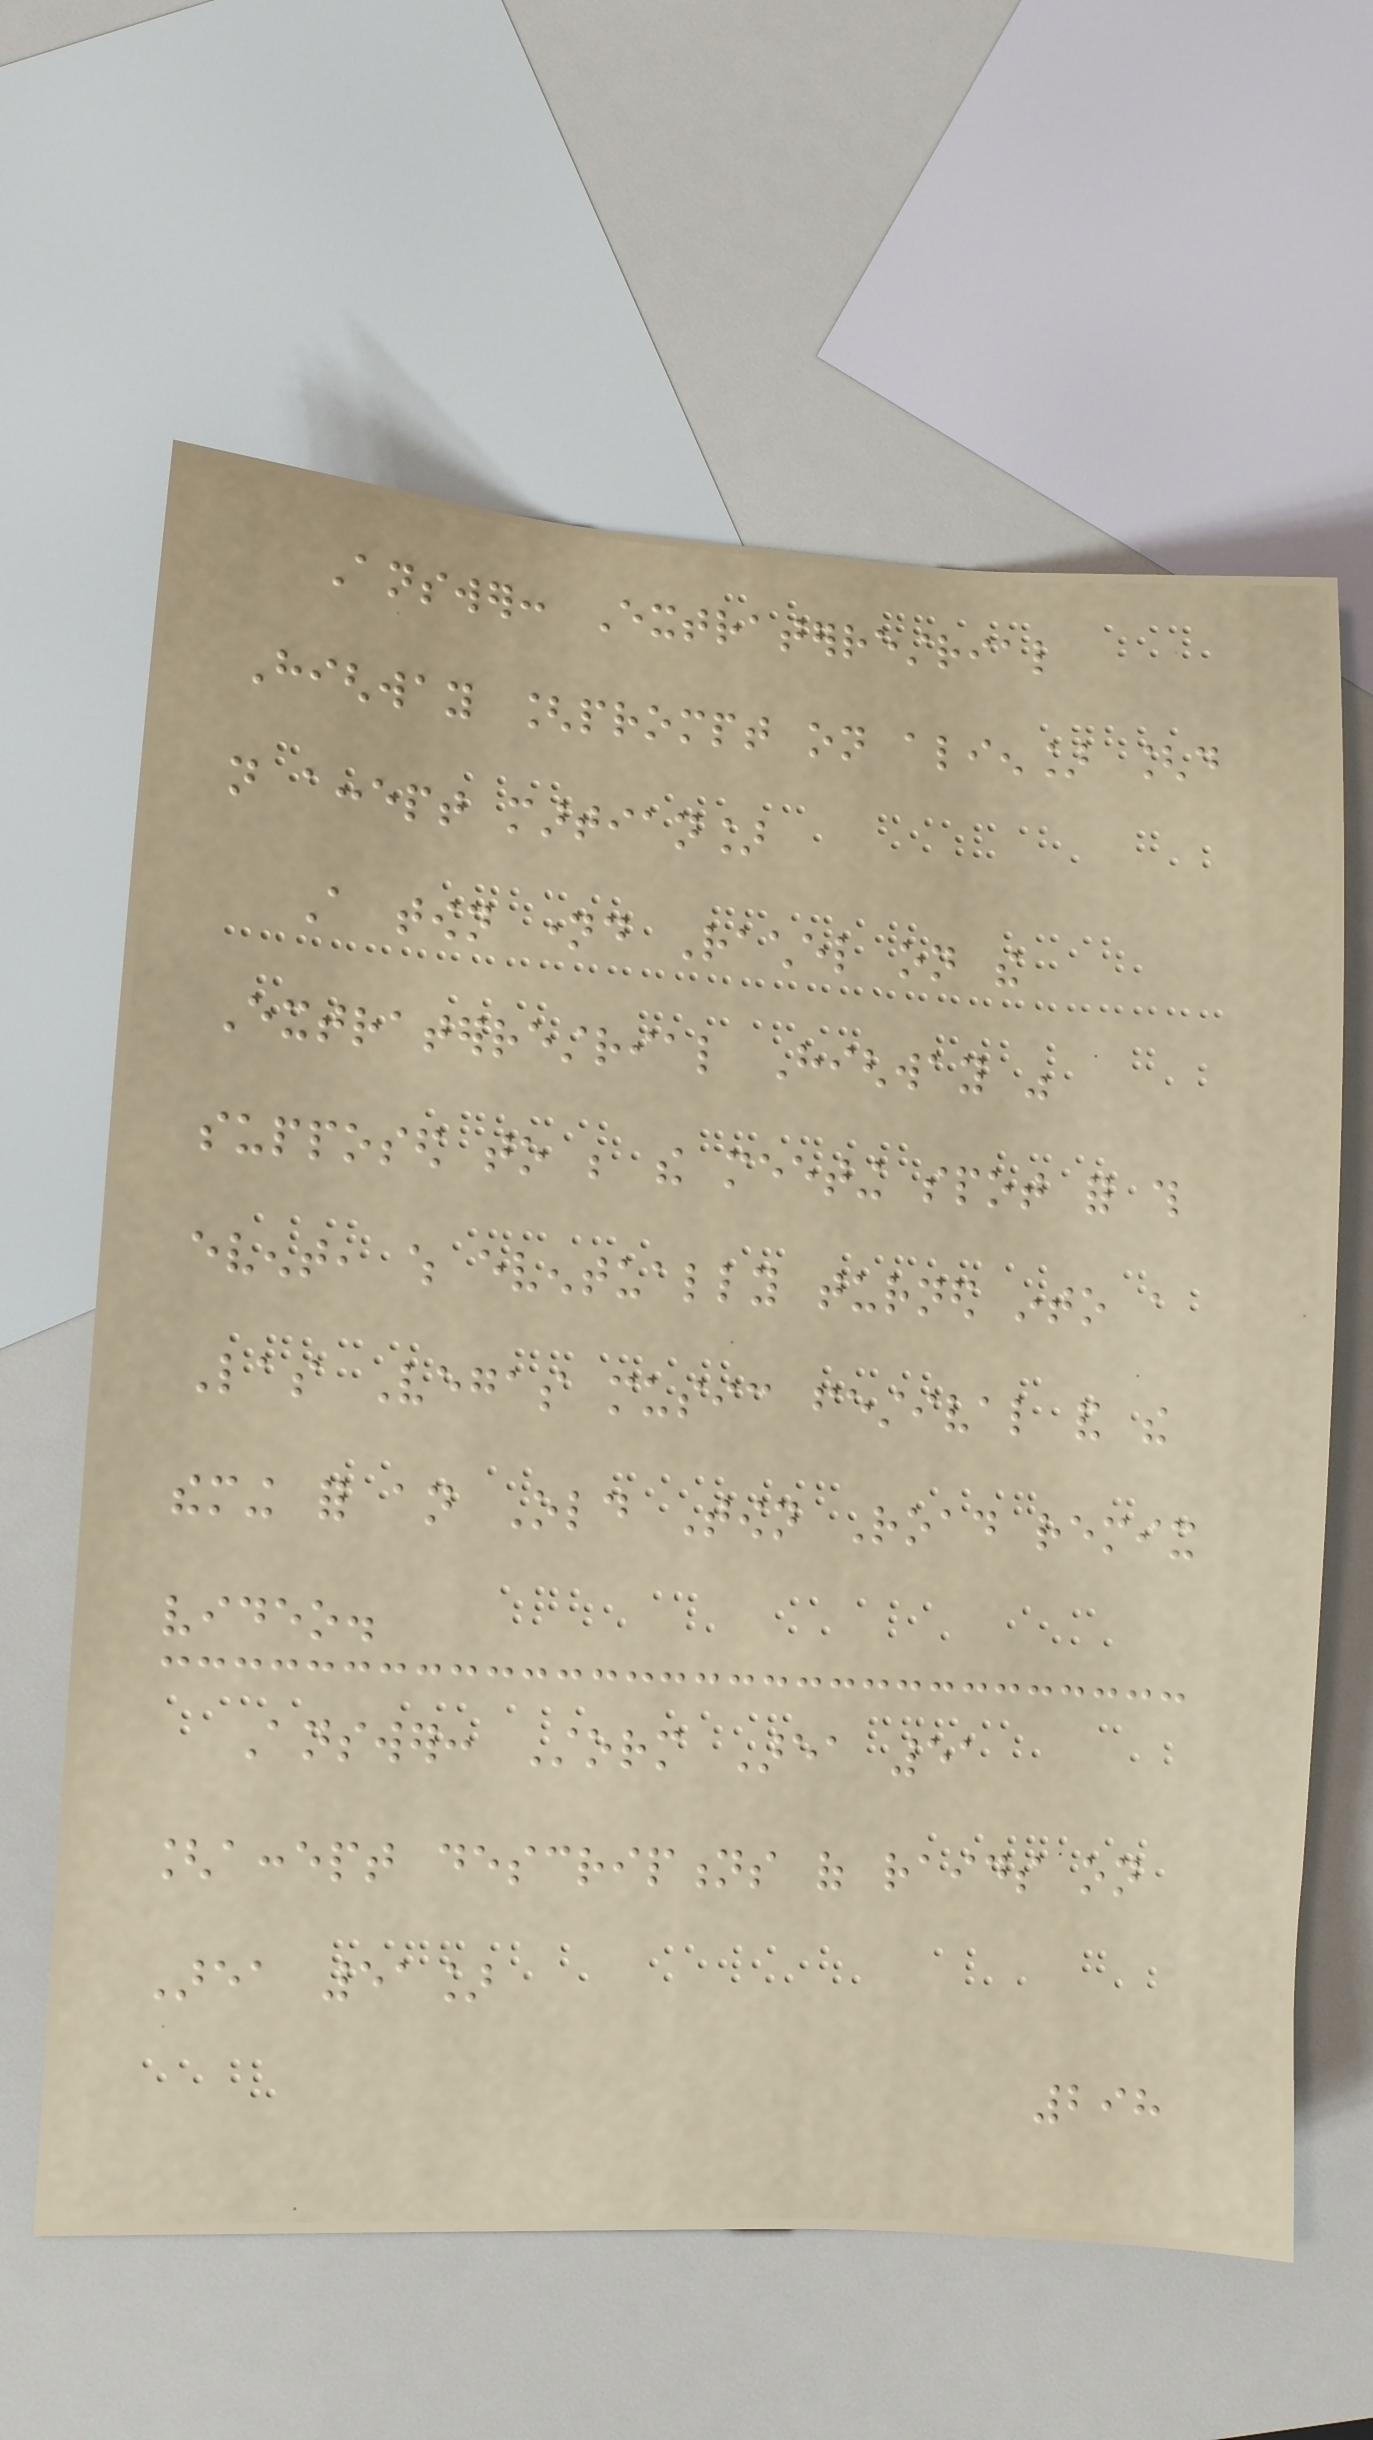Answer: Extraterrestrial
Highway [prompt on alien] [do
not accept martian]
A town named Rachel on the
Extraterrestrial Highway was
supposed to be the meeting spot for this
event, which eventually turned into a
Las Vegas music festival and the
theming for an Old Town Road remix
video.
Answer: Storm Area 51
[accept descriptions of raids on
Area 51]
298
